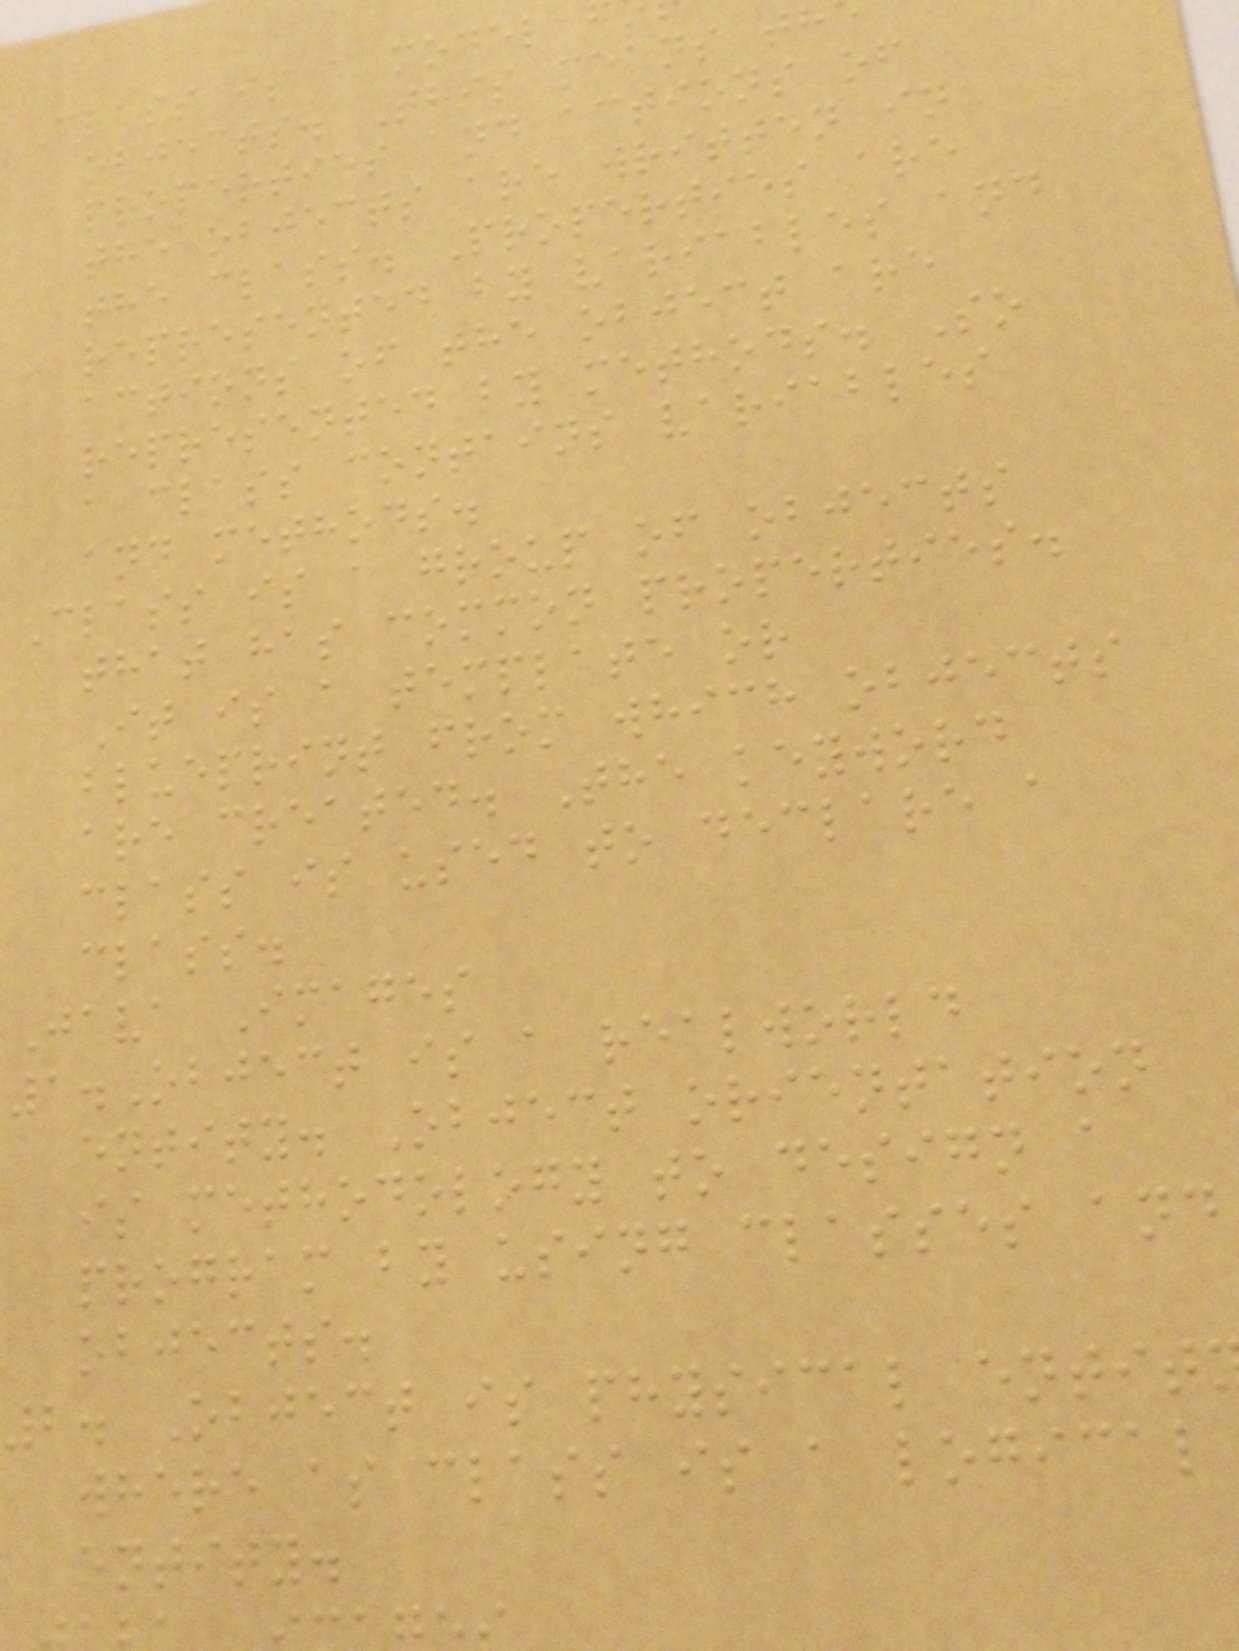Class is a model
objects. This means th
properties and actions of
the objects are written in
the class. Properties are
represented by variables and
actions of the object are
represented by methods. So
a class contains variables
and methods.
Class is a group of objects
that has common properties.
It is a template or
blueprint from which objects
are created. The keyword
class is used to declare a
class.
Java Images
1.Object is a realworld
entity. Object orientation
is methodology to design a
program by using classes and
objects.
2. Object is physical entit
where as class is a logical
entity.
